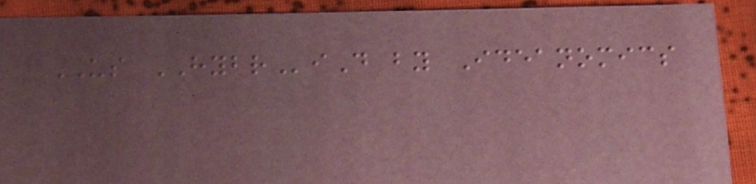US HYBRiD by Ideanomics
